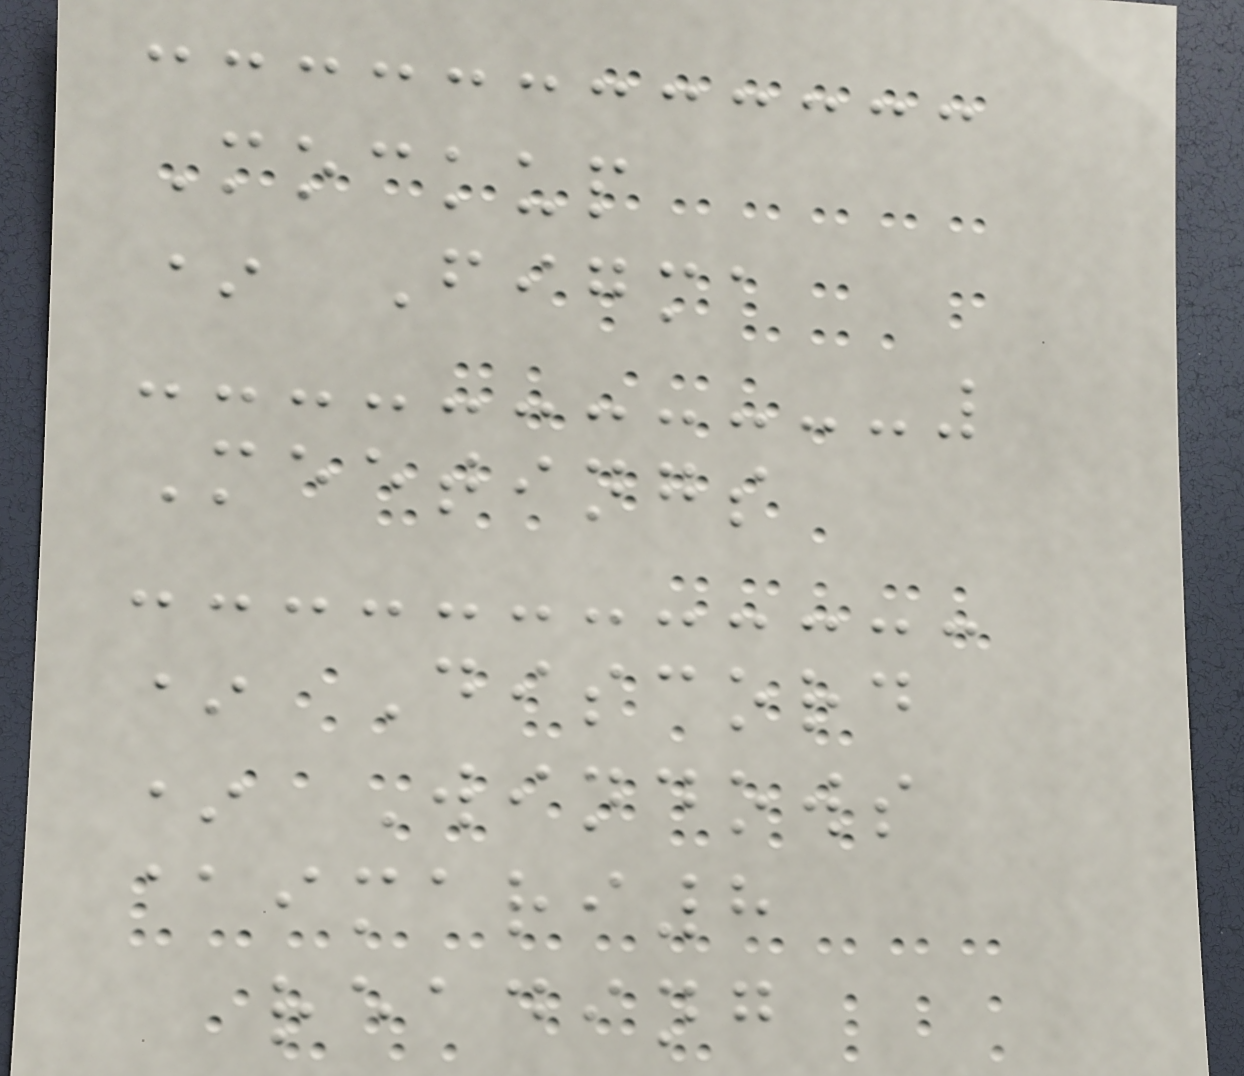Mockup
* Figma
Meetings
* Discord
* Windows
@imari8
reading
